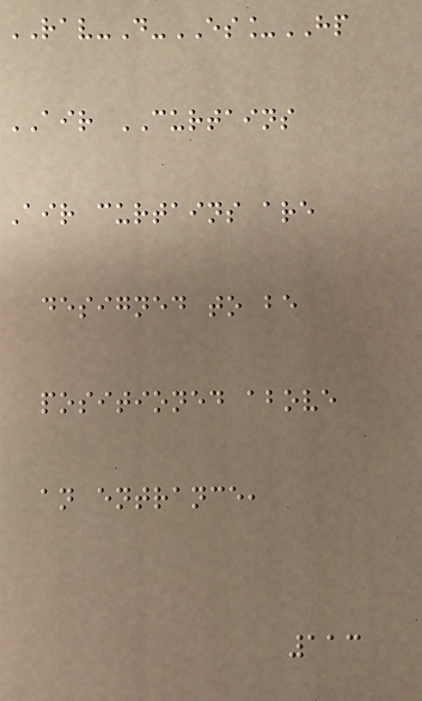RAV-D-ES_HP
AIR CURTAINS
Air curtains are
designed to be
positioned above
an entrance,
113
